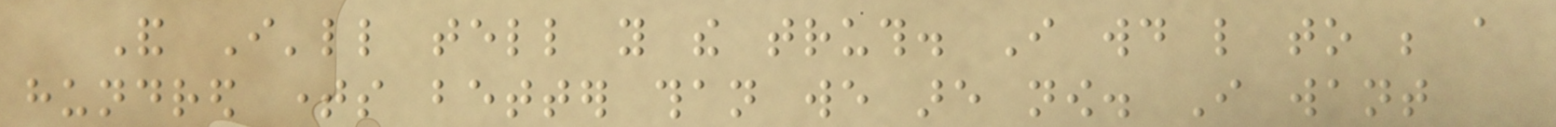And I'll tell you the truth. I would like to be a
hundred times better than we are now. I want
